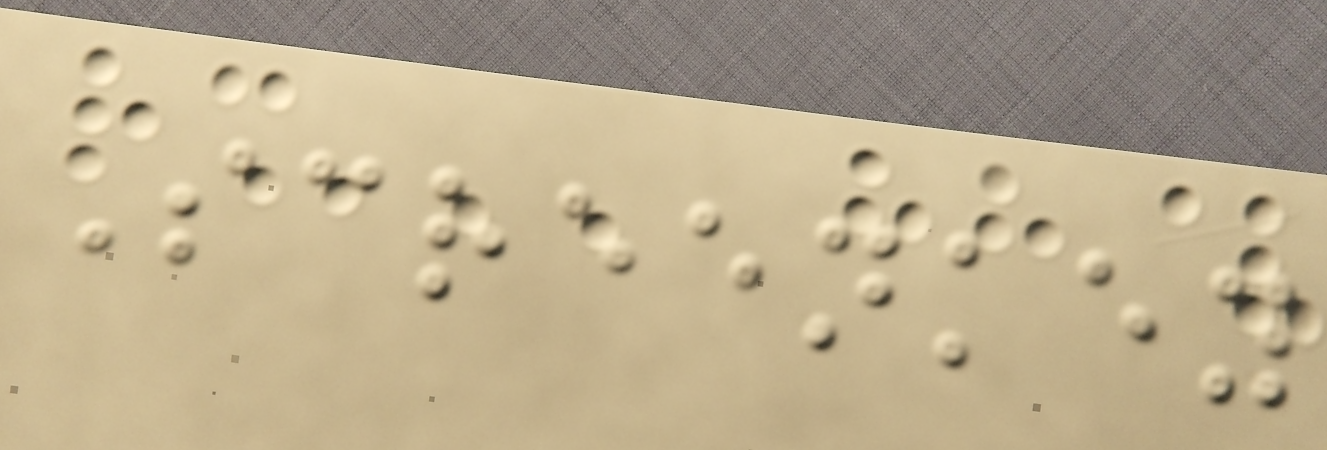Screenkey
